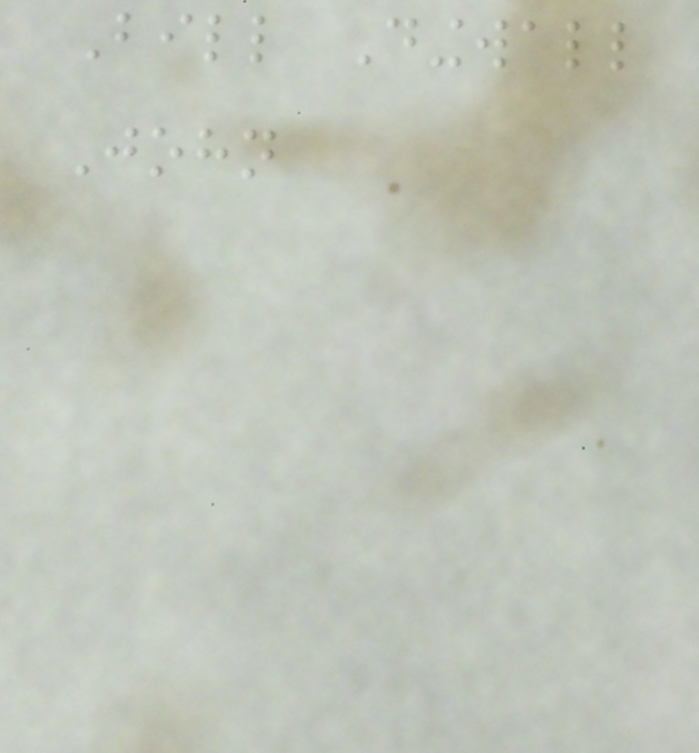Bill Dingwall
John
